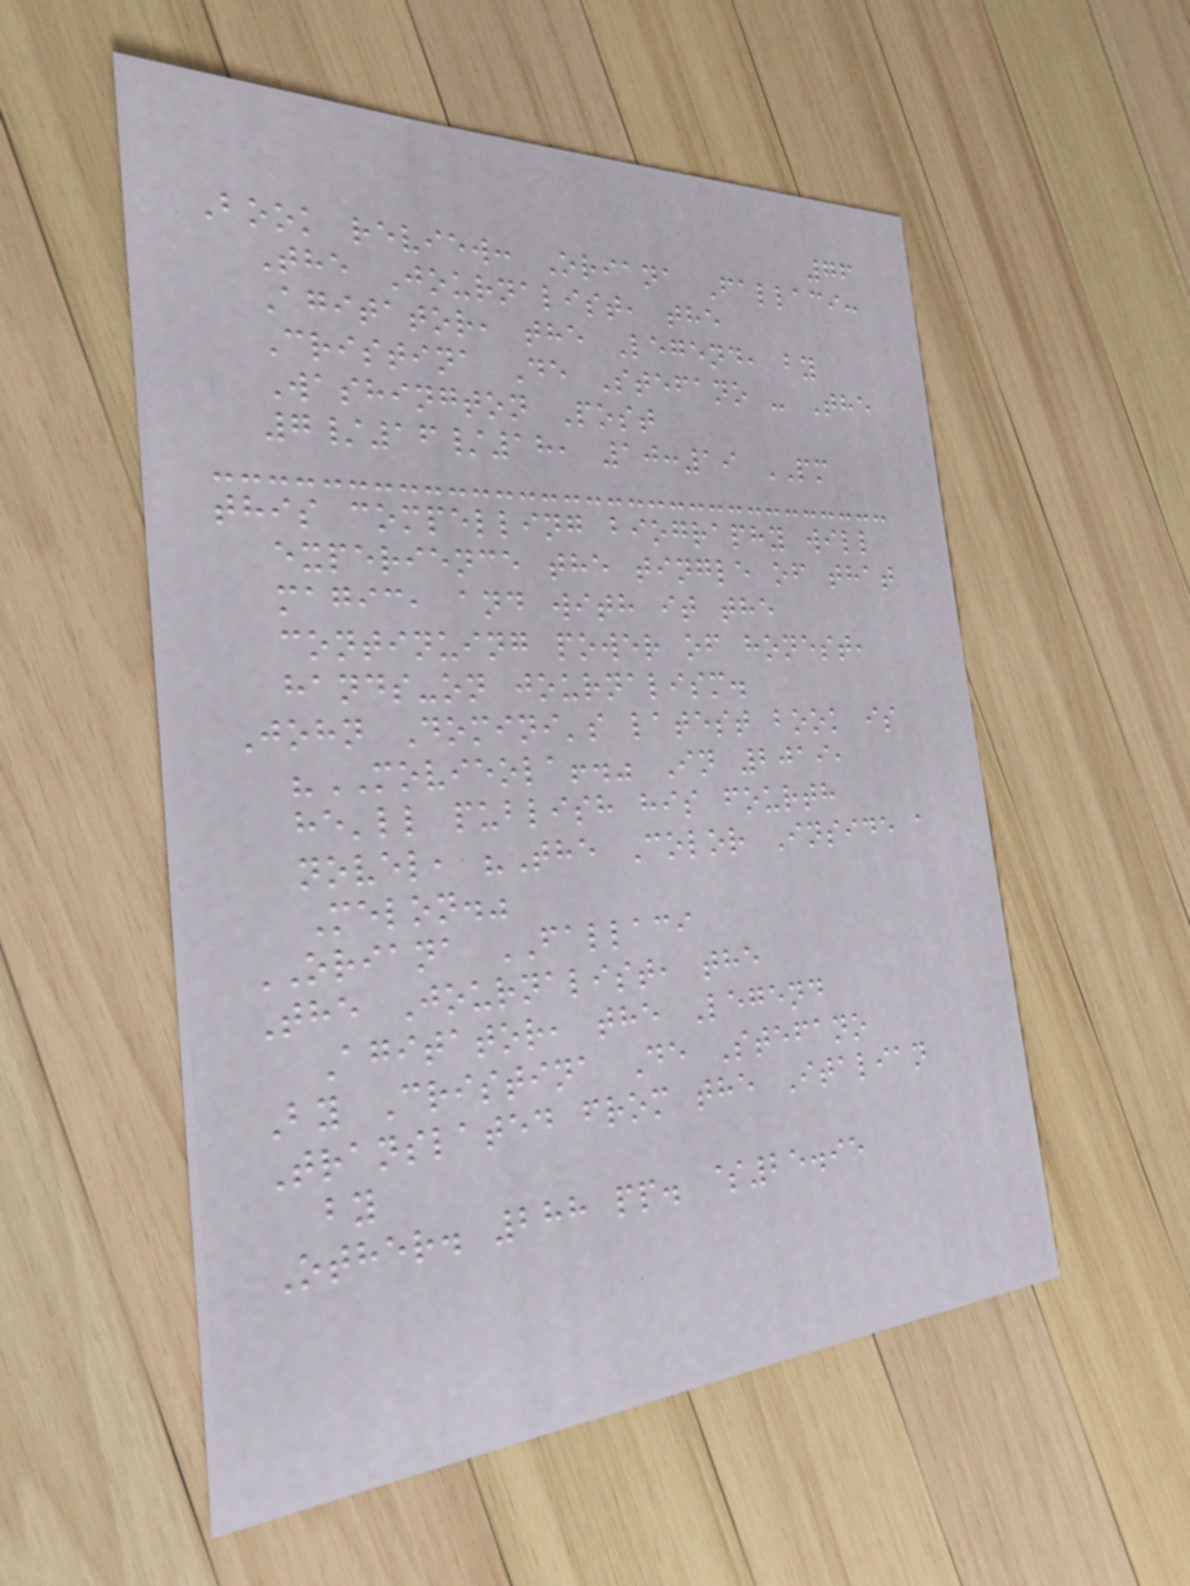76
Book review: Oriana Fallaci:
The Journalist, the
Agitator, the Legend, by
Cristina De Stefano - The
Washington Post
7/16/18, 10:19 PM
this compelling biography will
experience the tingle of that
magic, and with it the
continuing power of honest,
hands-on journalism.
John Domini's latest book is
"MOVIEOLA!." In 2019,
he'll publish his fourth
novel, "The Color Inside a
Melon."
ORIANA FALLACI
The Journalist, the
Agitator, the Legend
By Cristina De Stefano
Translated from the Italian
by
Other. 288 pp. $25.95
